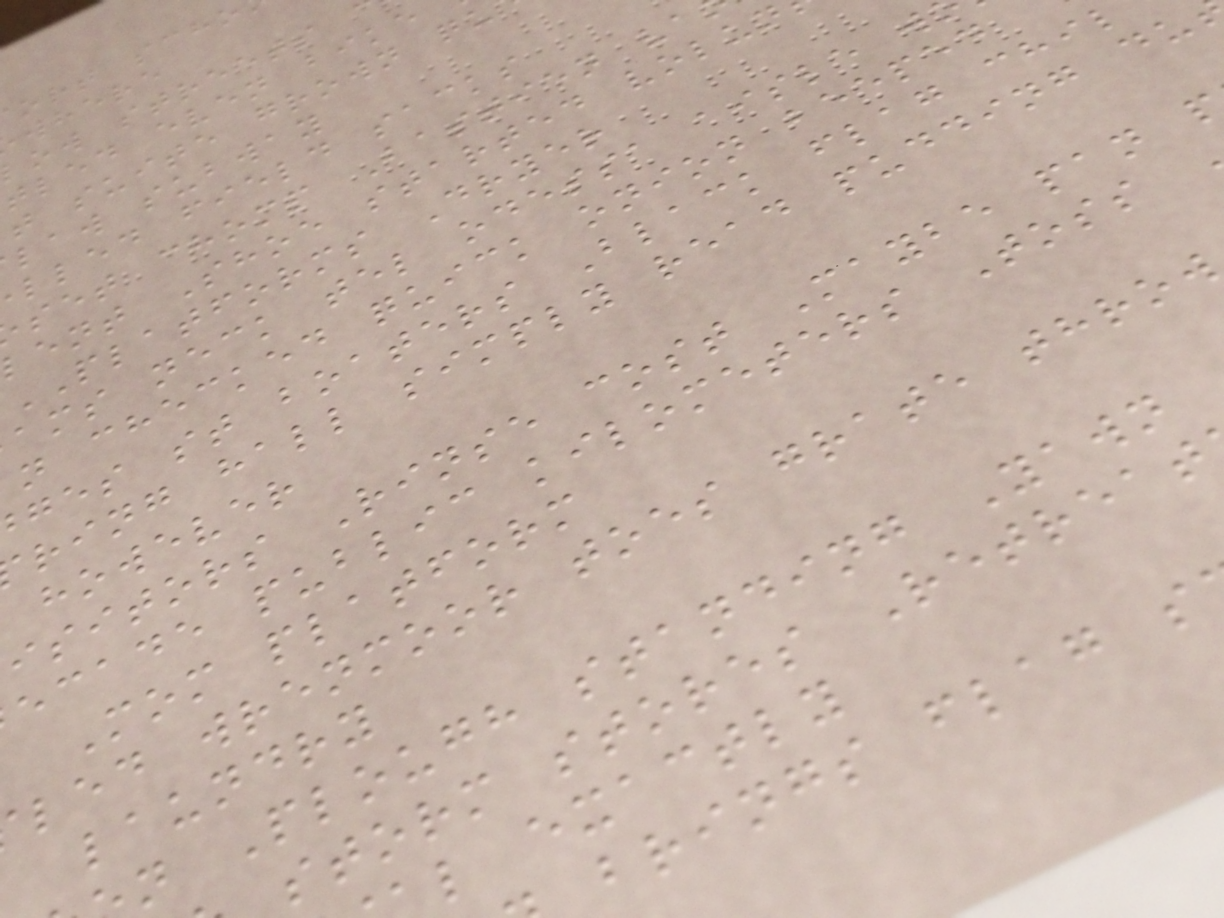where
ow streets
tled even bike
t suite grown qu
law subway
lled field sacks
set chomp Bastien va
lent Shoe started volun
PLATFORMS Dryer
ams neck tel odessa aisle w
n checked quick onion beeped
ges st boaters Black flag chil
ring hall simply read pudding du
however
isitors Rinse cost Maybe pan
ecade public kilometers Toss
Mom platform
led wrenmoor toes grate throw
laundry
n Plough standing Yawn
storm stores Retreat
l exactly
brings flag s
